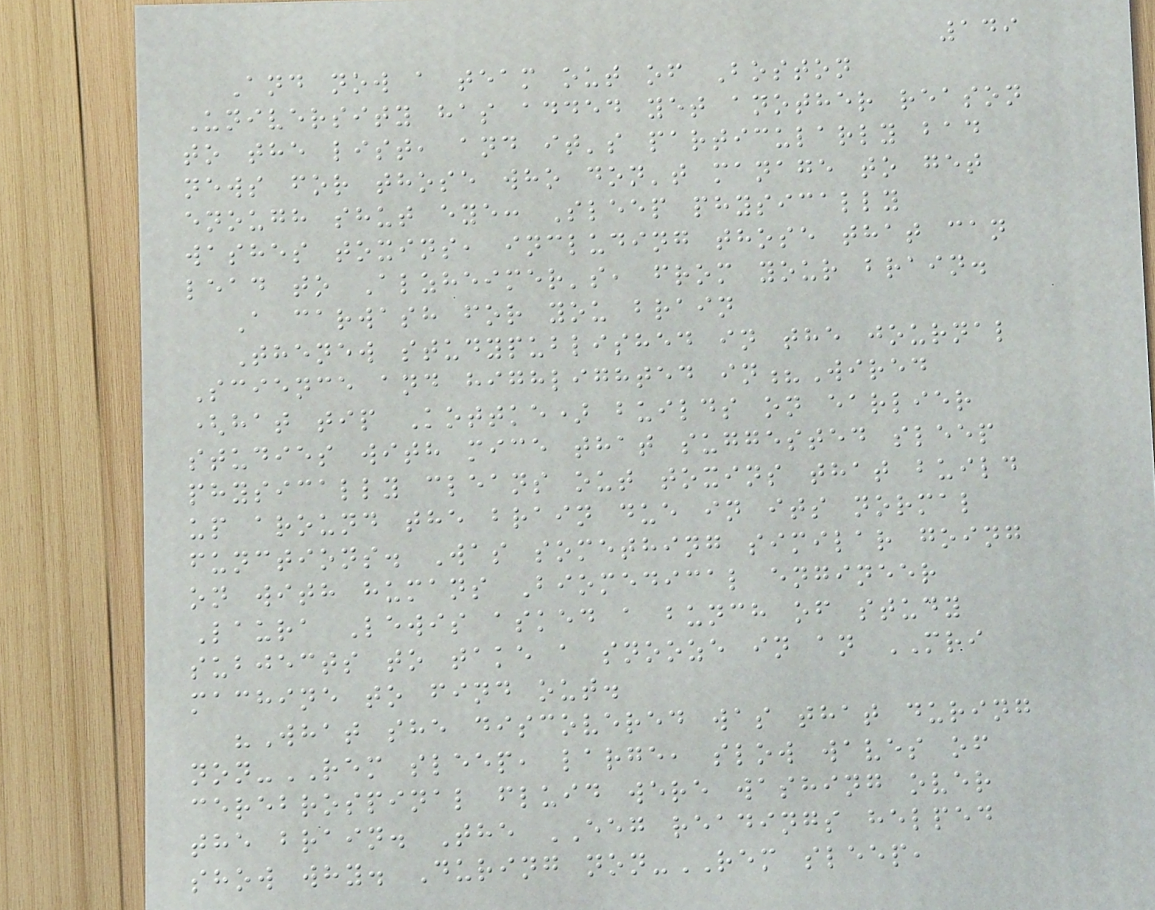149
And now a team out of Boston
University has added yet another reason
to the list, and it's particularly bad
news for those who don't manage to get
enough shut eye: Sleep physically
washes toxins, including those that can
lead to Alzheimer's, from your brain.
A carwash for you brain
Thenew studypublished in the journal
Science and highlighted in?Wired
(hat tip Kottke) builds on earlier
studies with mice that suggested sleep
physically cleans out toxins that build
up around the brain due in its normal
functions. Was something similar going
on with humans Biomedical engineer
Laura Lewis asked a bunch of study
subjects to take a snooze in an MRI
machine to find out.
"What she discovered was that during
non-REM sleep, large, slow waves of
cerebrospinal fluid were washing over
the brain. The EEG readings helped
show why. During non-REM sleep,
